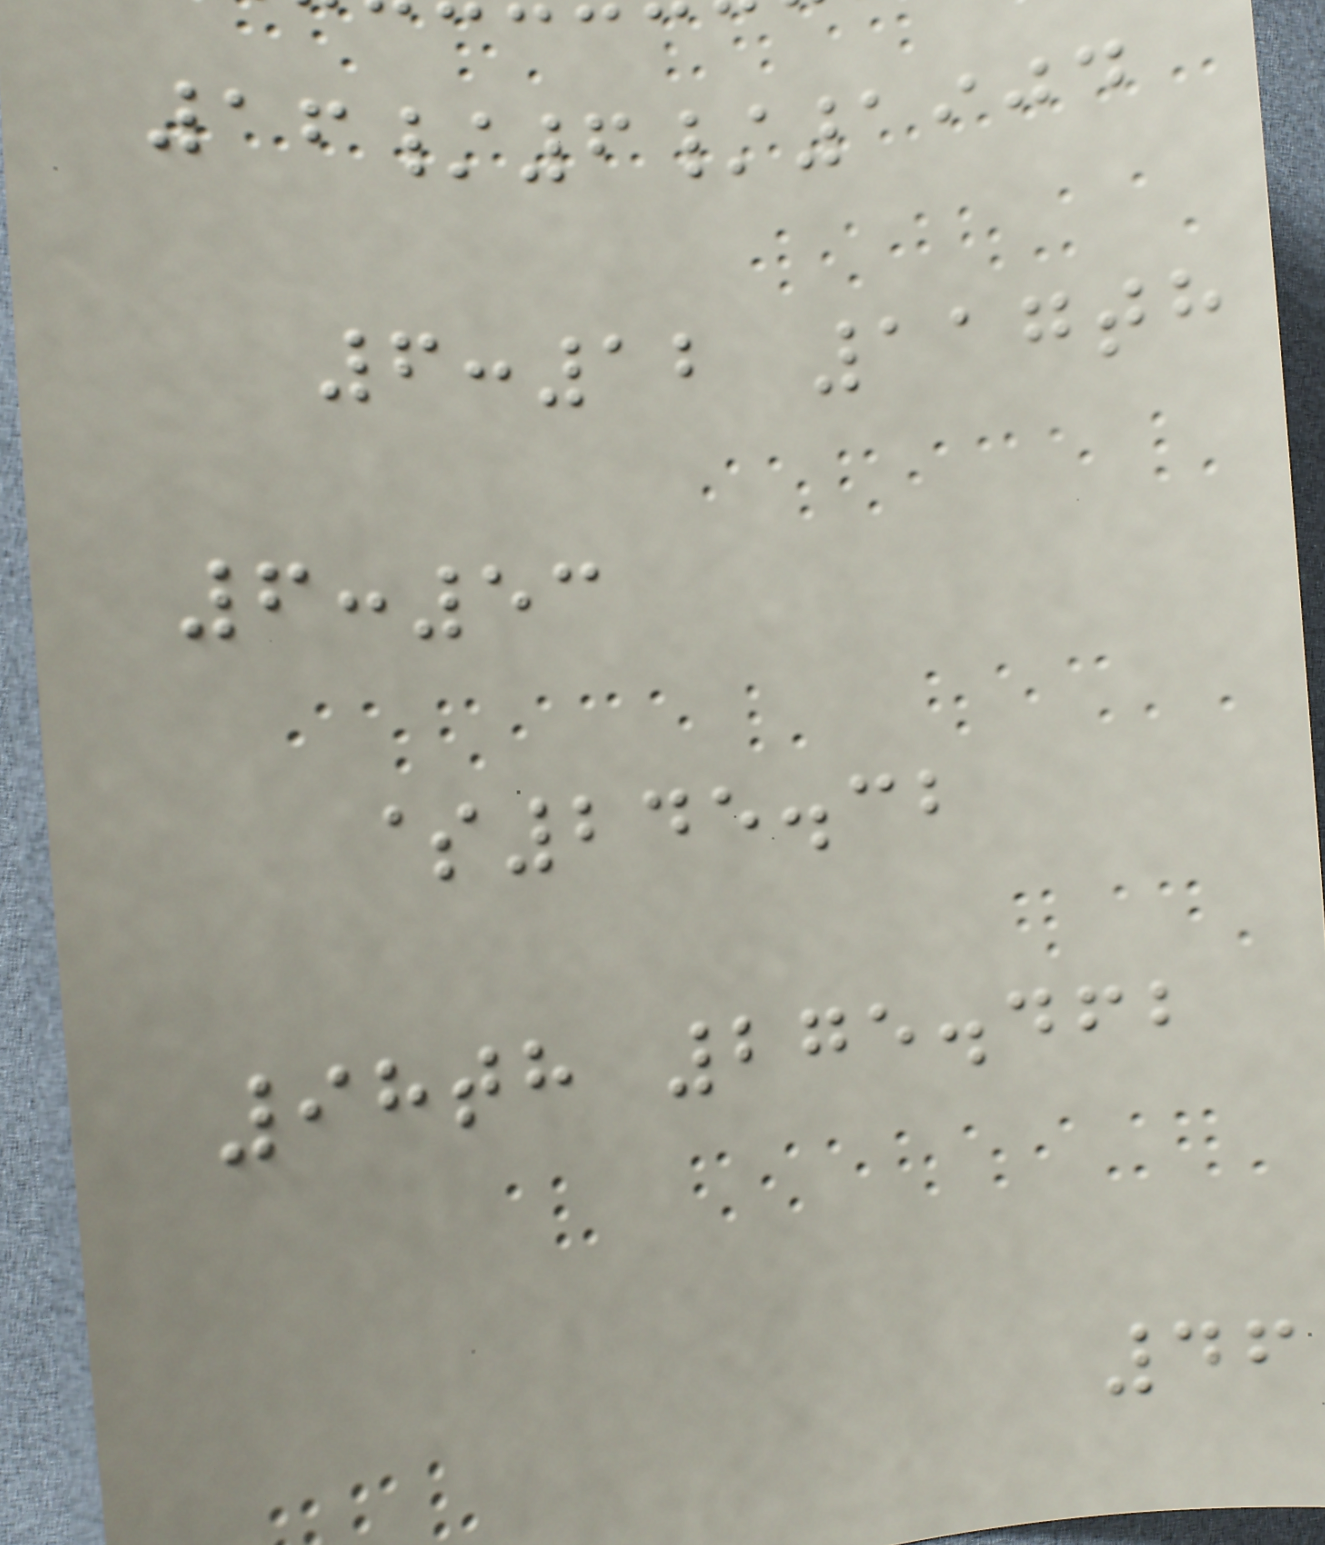16/6/1904
6:12 117th
6:53
$245.32
98th 275.462
46
